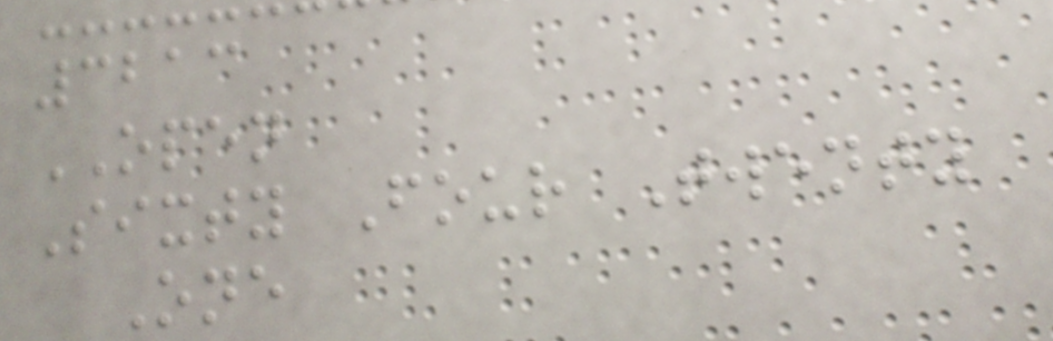3213
OPEN
Sixty Four Twenty
One
